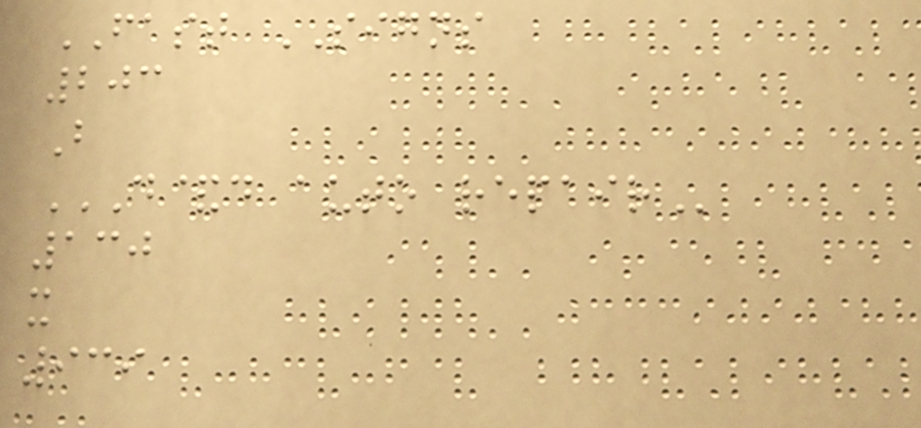FAST SIGNS
203
B
D&D AUTO REPAIR
130
x
939
